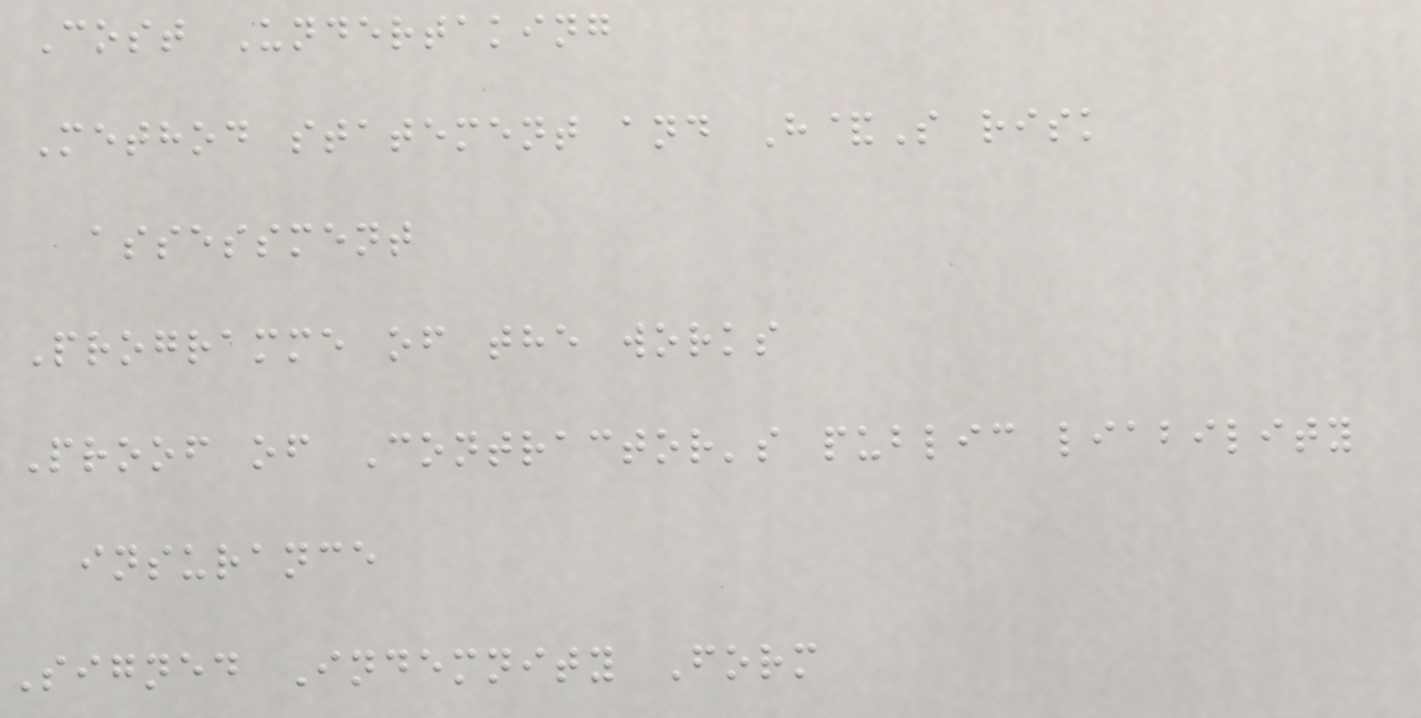Cost Undertaking
Method statement and H&S risk
assessment
Programme of the works
Proof of Contractor's public liability
insurance
Signed Indemnity Form
